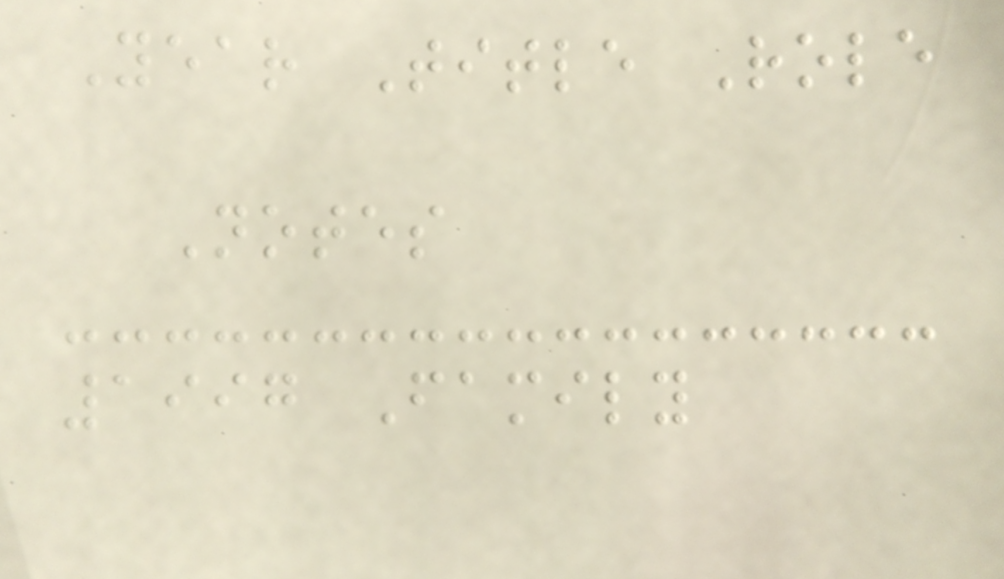Year Title Role
Notes
1997 Family
